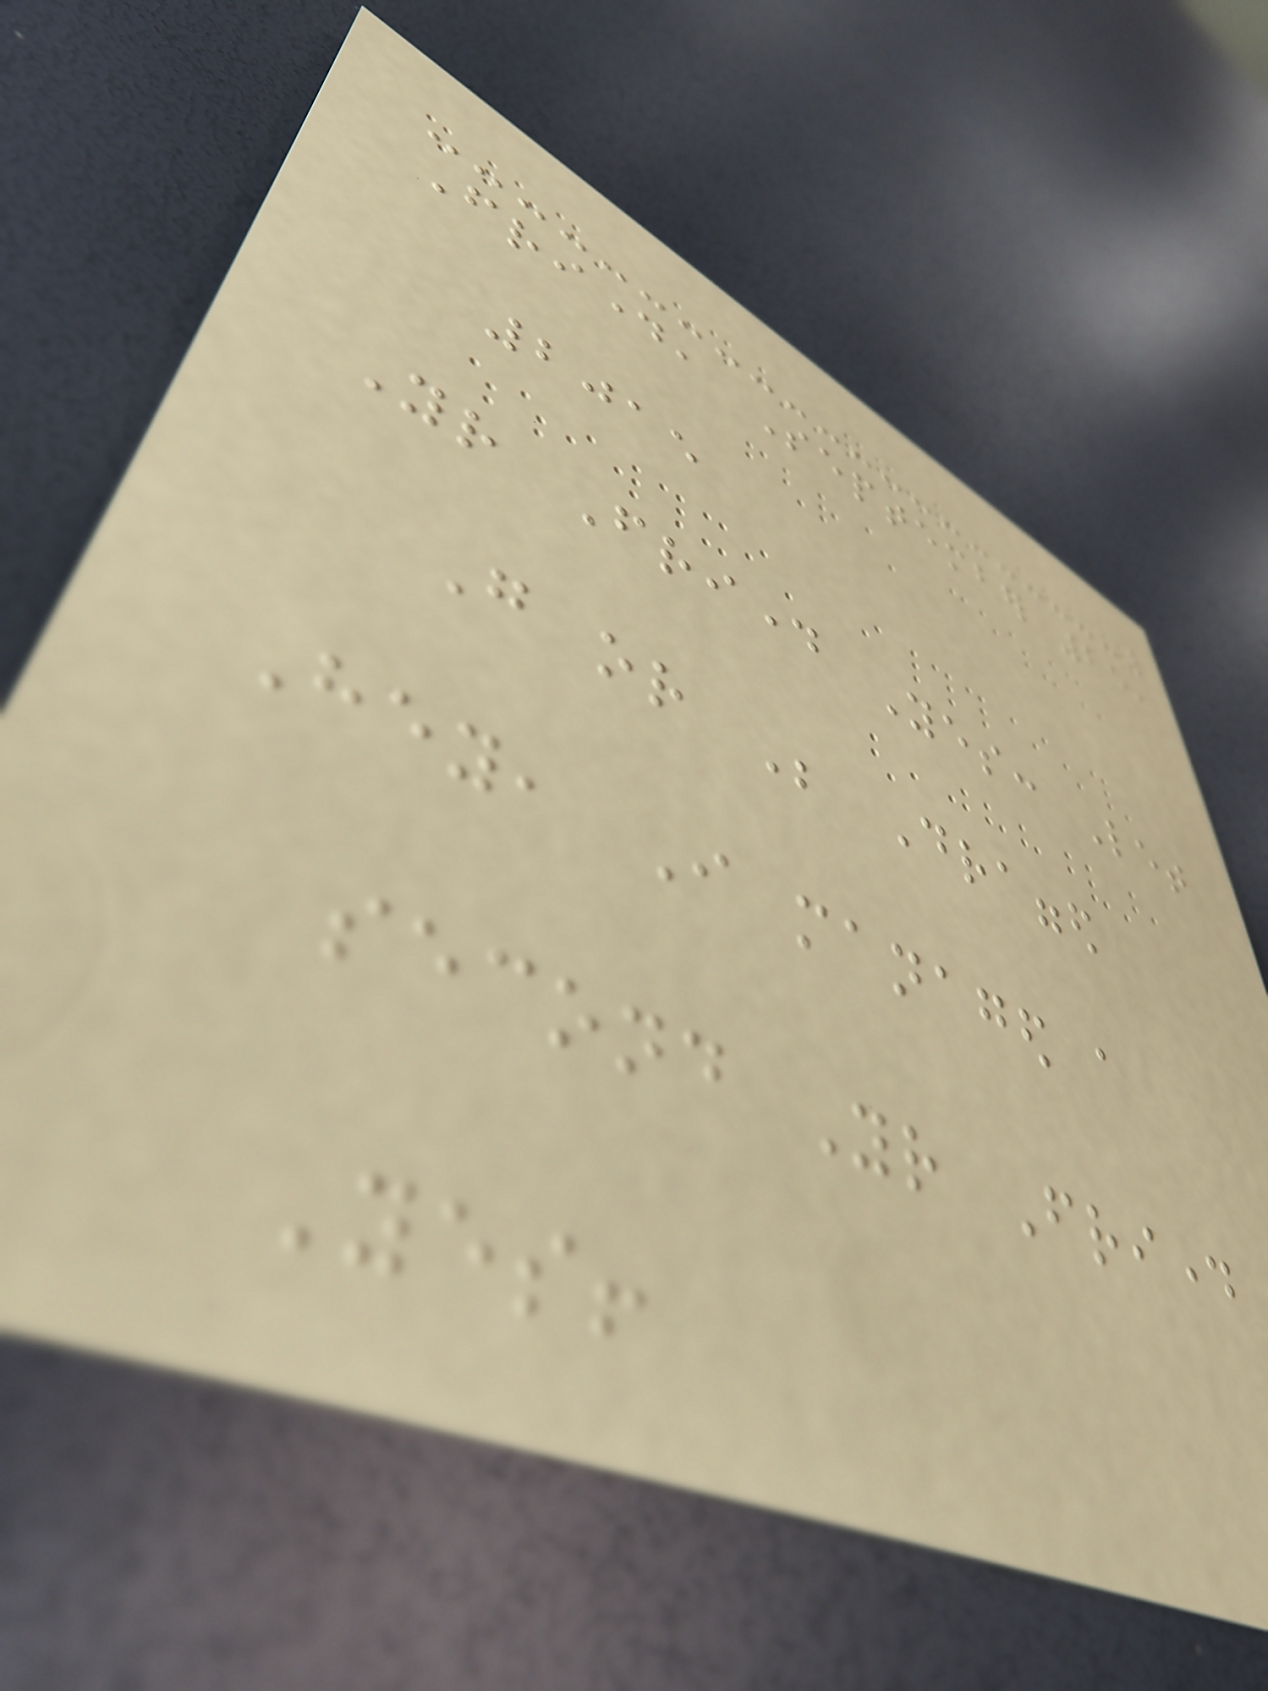Friday, September 25,
2015
Your Friday Yes: Let
Go or Be Dragged
Hey, I managed a
second Your Friday
Yes!
